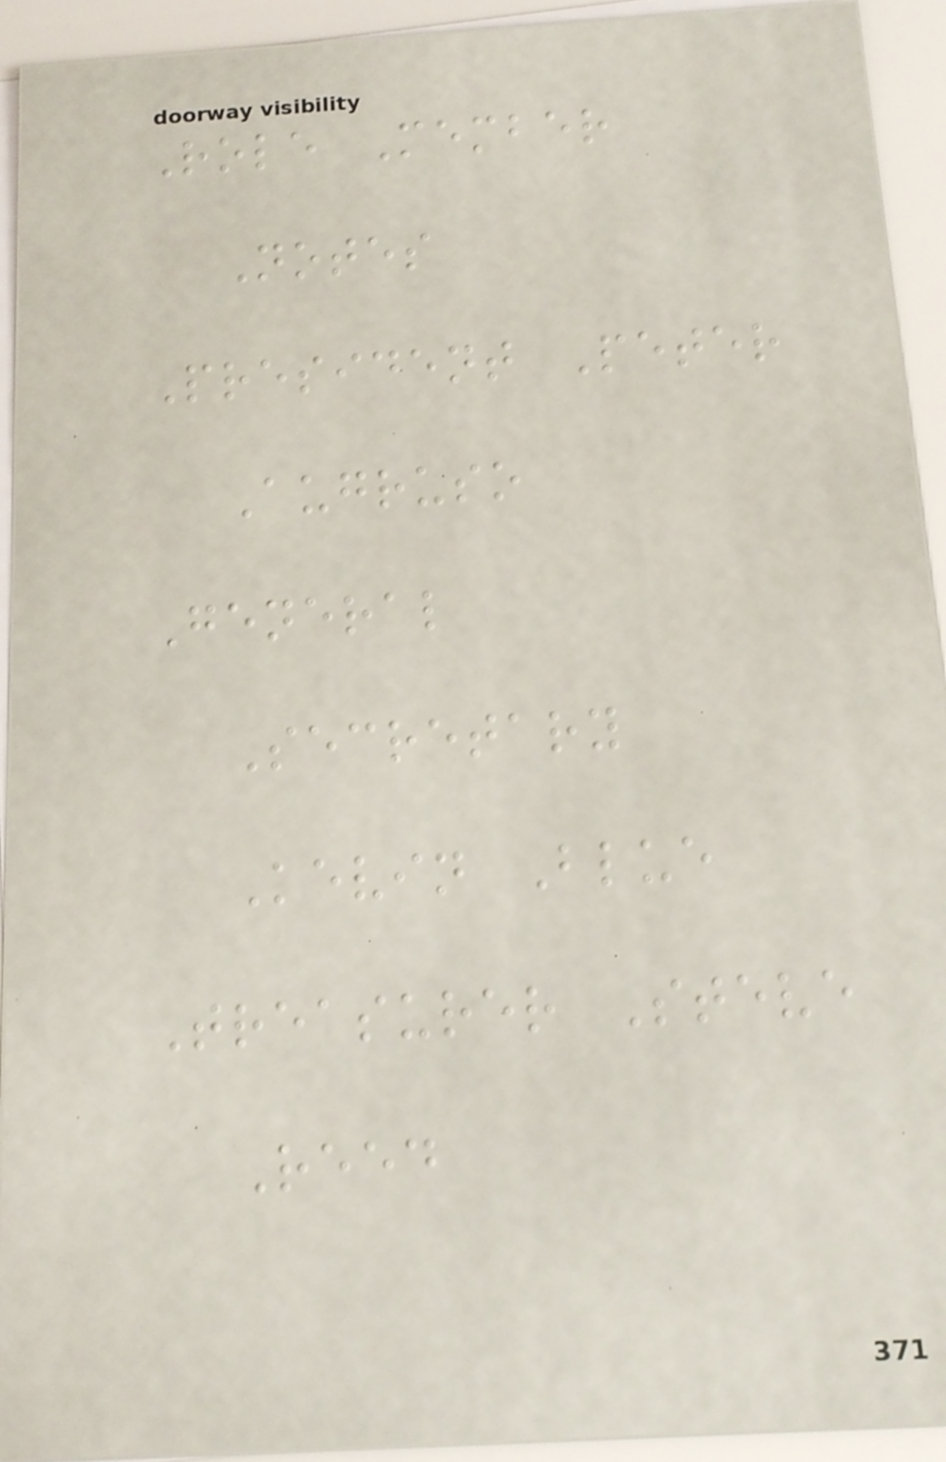Role Member
Notes
President Peter
Augruso
General
Secretary
Kevin Blue
Treasurer Steve
Reed
